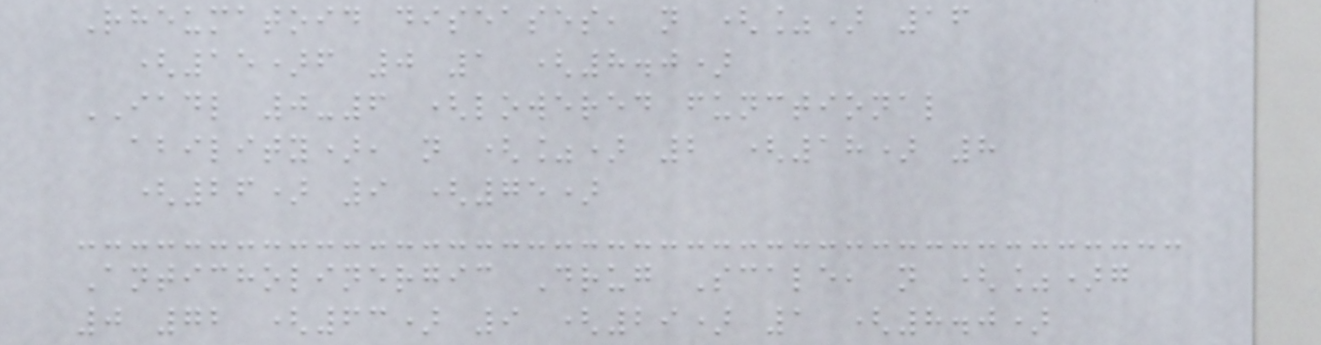Rheumatoid diseases, n (%) 16
(15)f 0 1 (8.0)
IADL 0-6 (lowered functional
ability), n (%) 2 (18) 8
(26) 9 (75)
Anticholinergic Drug Scale, n (%)g
0 72 (63) 9 (29) 1 (8.0)
